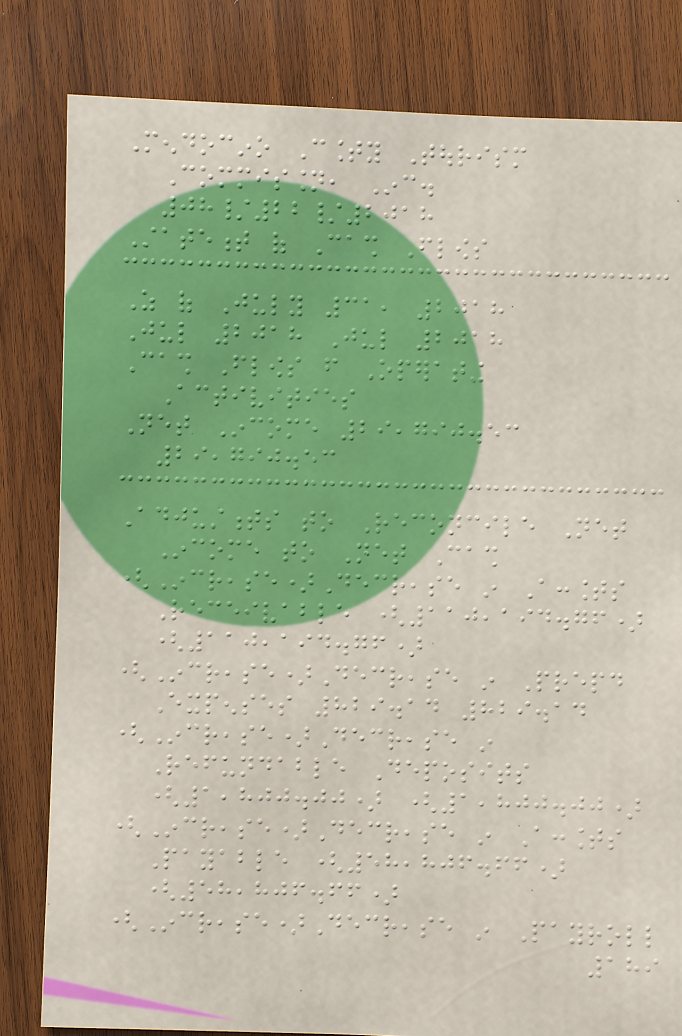Mendocino County Tourism
Commission, Inc.
08/22/2018
Statement of Cash Flows
As of July 31, 2018
Jul 2018 Jul 2018
Cash Flows from Operating
Activities
Net Income 29,790.53
29,790.53
Adjustments to Reconcile Net
Income to Net Cash
(Increase)Decrease in Accounts
Receivable (110,194.76)
(110,194.76)
(Increase)Decrease in Prepaid
Expenses 829.14 829.14
(Increase)Decrease in
Refundable Deposits
(1,800.00) (1,800.00)
(Increase)Decrease in Accounts
Payable (58,806.66)
(58,806.66)
(Increase)Decrease in Payroll
189
